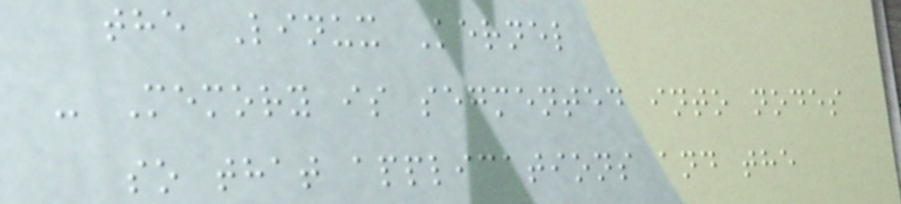the Linux Kernel
- Memory is segmented into nodes
so that applications and the
